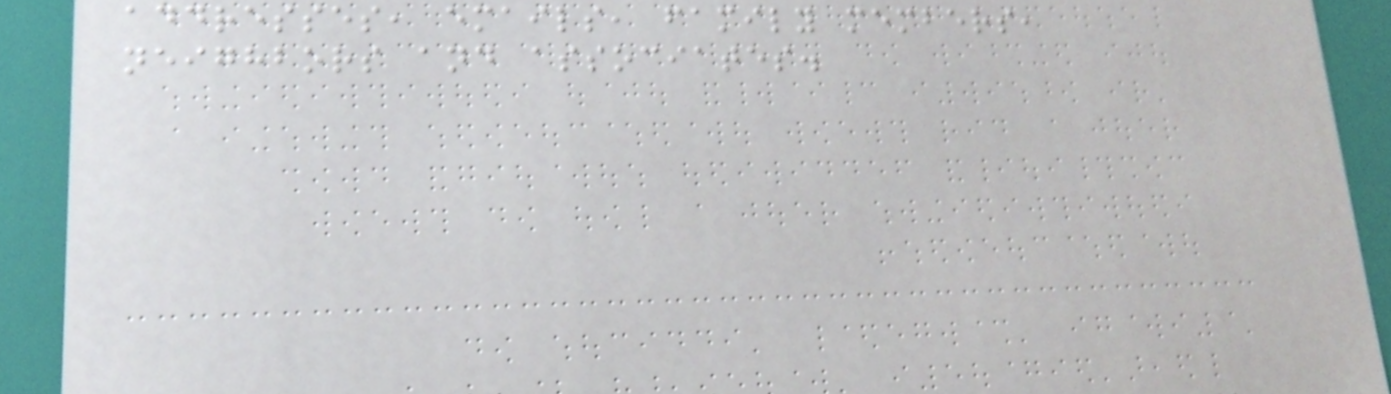addresses, emails, family members,
neighbors and associates.
